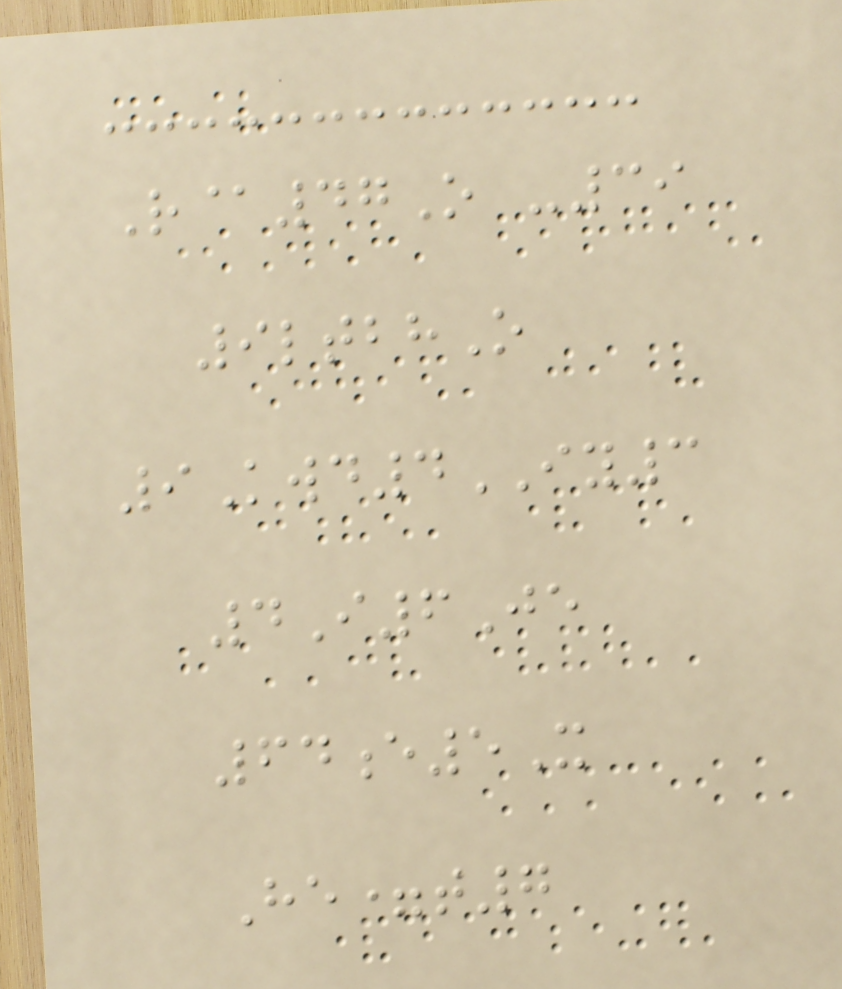R@47O -39
9ltbhO
9Kwd4IY3
4I6Je
64e5X
He=t7
